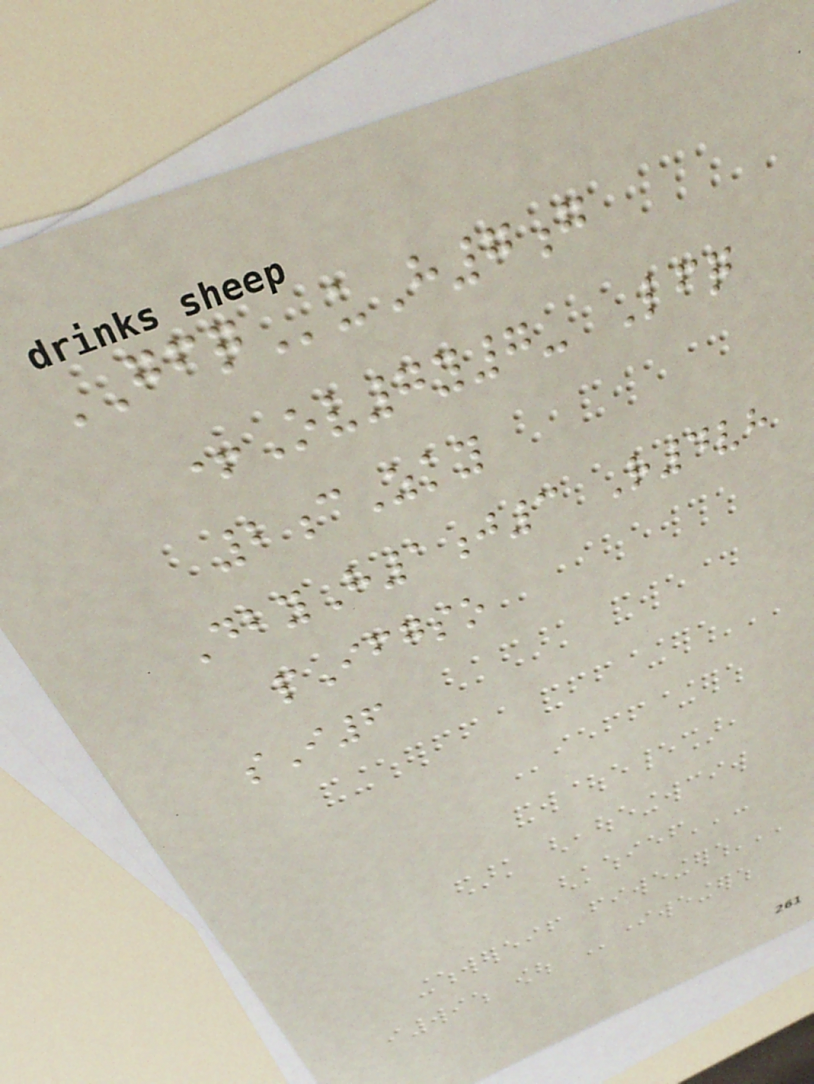GFQuH7g
+Ov7y7- Lfq
2cZky
DbyH1j3 R4vh
pIfgso
sI6
